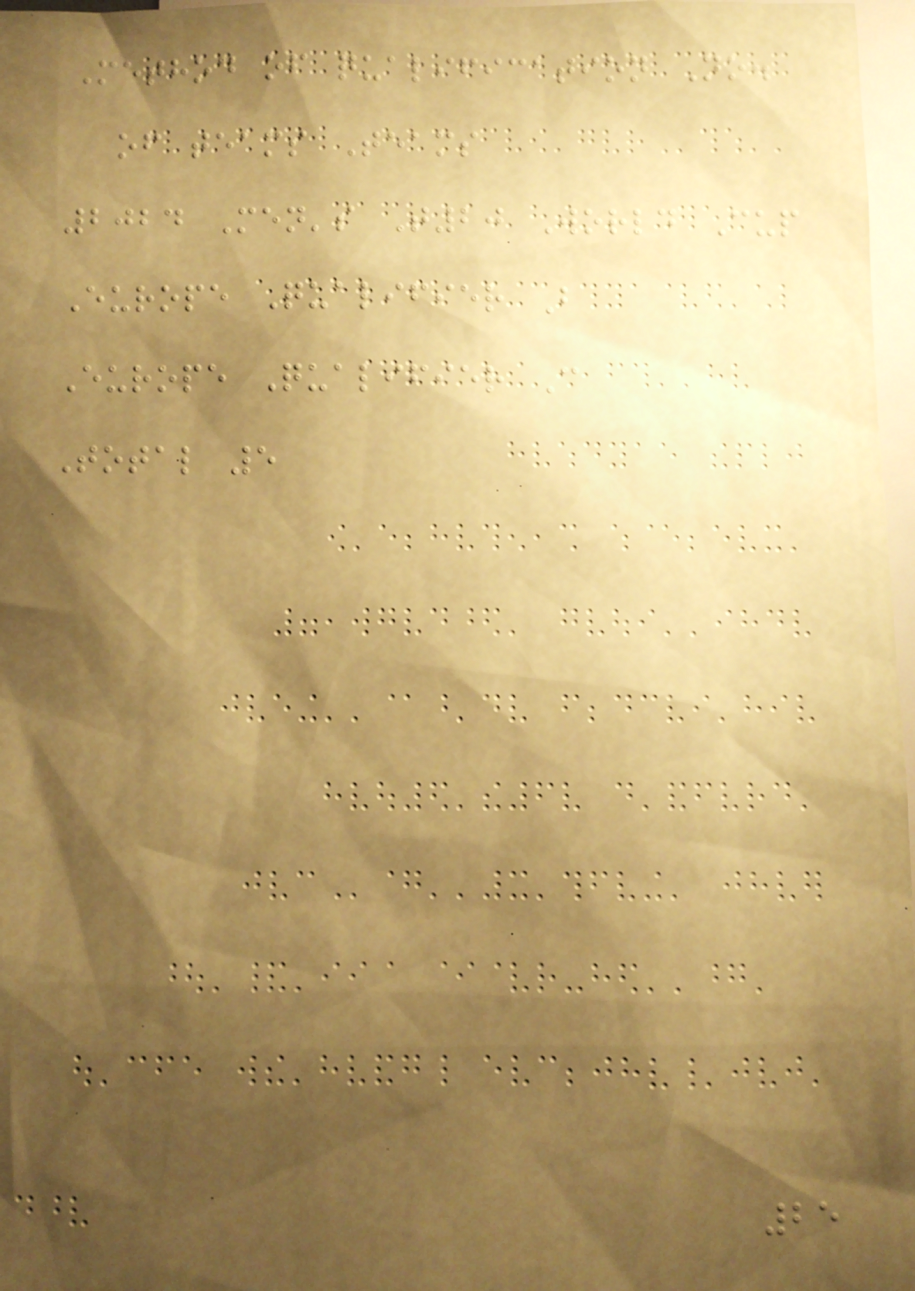Method of qualification No.
of teams Teams
2024 Men's T20 World Cup
Europe Qualifier B
Europe Qualifier C
Total 5
25
